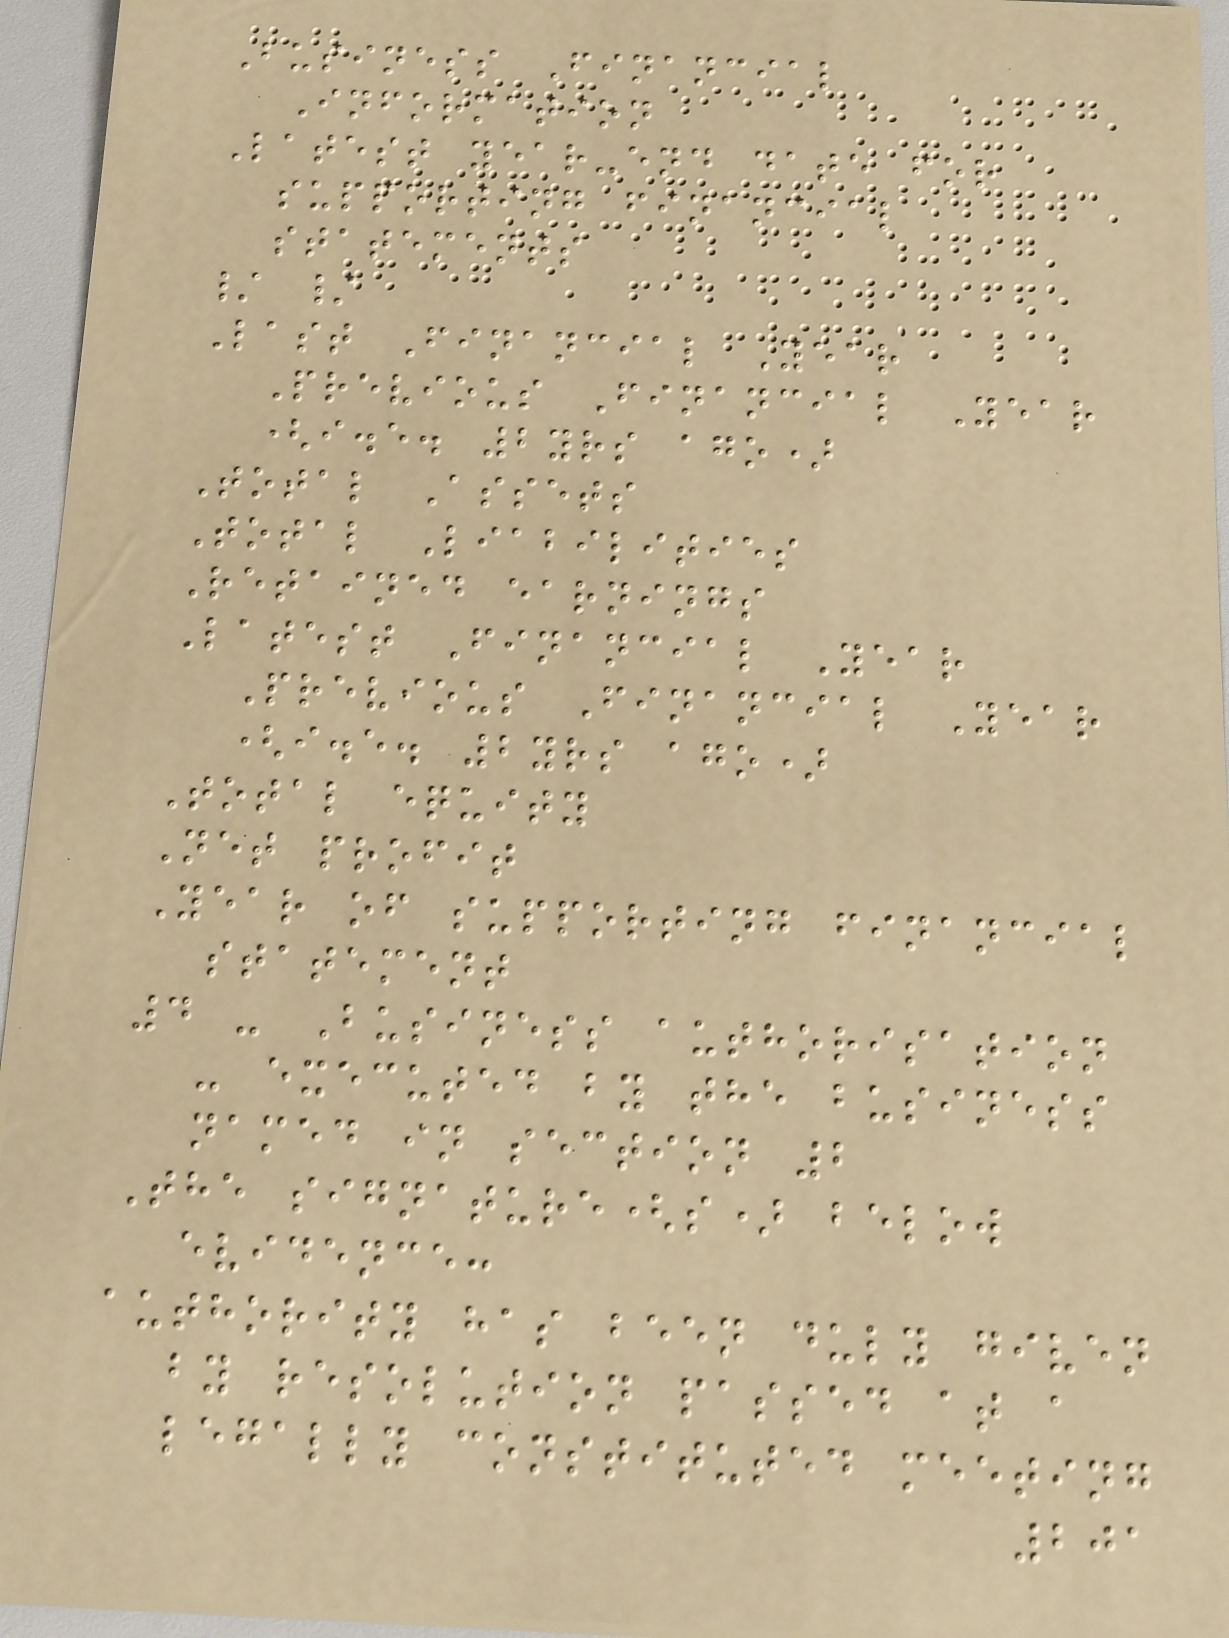Business Financial
Information
Latest year-end date for
supporting financial
statements
/ /
Last Financial Year
Previous Financial Year
(i.e. 2yrs ago)
Total Assets
Total Liabilities
Retained earnings
Latest Financial Year
Previous Financial Year
(i.e. 2yrs ago)
Total equity
Net profit
Year of supporting financial
statement
4 - Business authorisation
- executed by the business
named in section 2
The signature(s) below
evidence:
authority has been duly given
by resolution passed at a
legally constituted meeting
201
